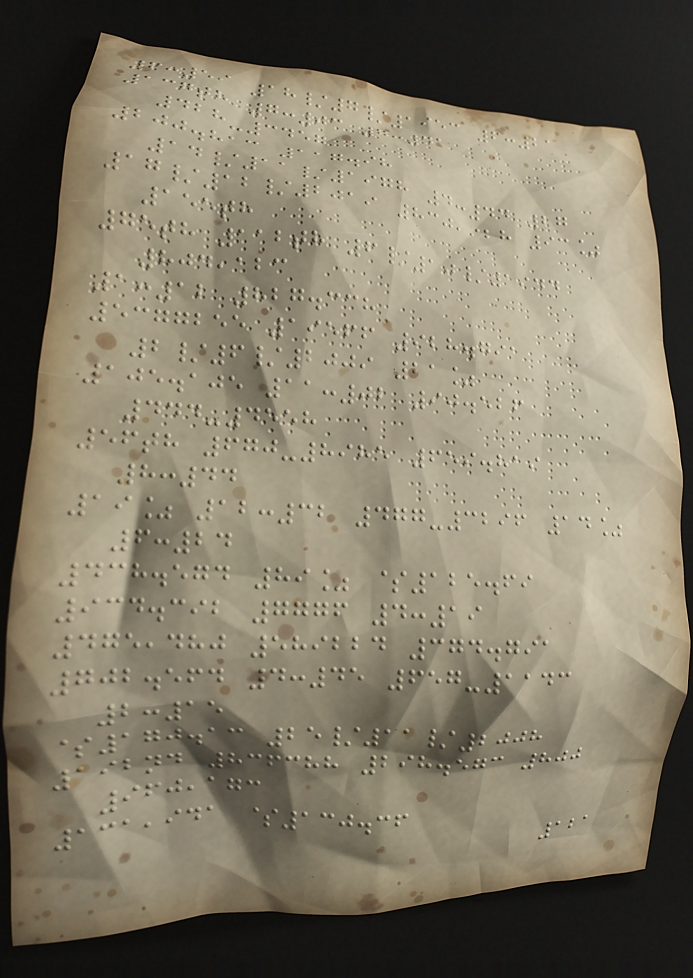6:59 18/7/1953 6:21
137th 7:03 7:41
428-3457
200.813 117.98
14/11/1978 4:44 27
17/12/2019 830,928 93%
155th
75th 112th 6/10/1944
804,123
1:12 827.338
5377255 19566 928.791
2/6/2009 21%
105.105 11:02 90.526
444-4558
56th 670-8985 659.819
8:44
19% 12:32 477-3296 14%
6:24
438.574 89% $125.69
934.392 7776 4:19
475,480 589224 374.791
702.564 4:45 657-1143
2:15
$170.13 25/11/2008
192nd 836388 298.573 800
960,173
131,941 $130.36
121
